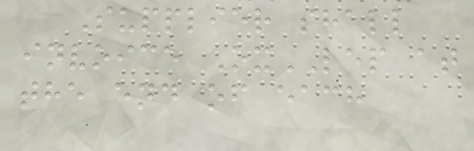Supplier shall
invoice OxLEP at
the end of each
